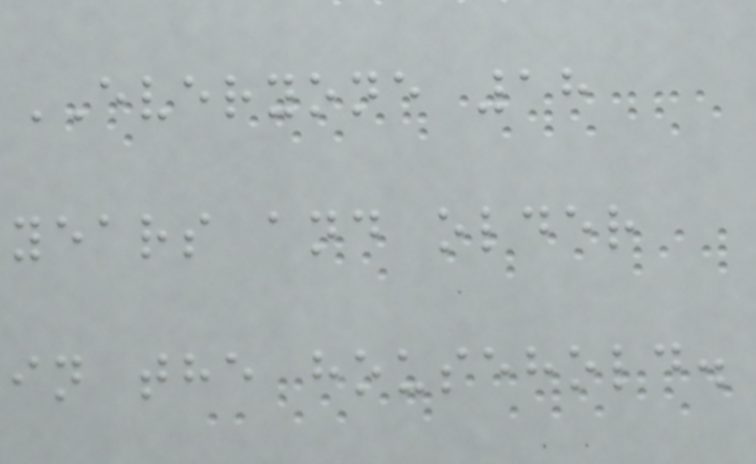EVERYONE 18
years and older
in the household.
